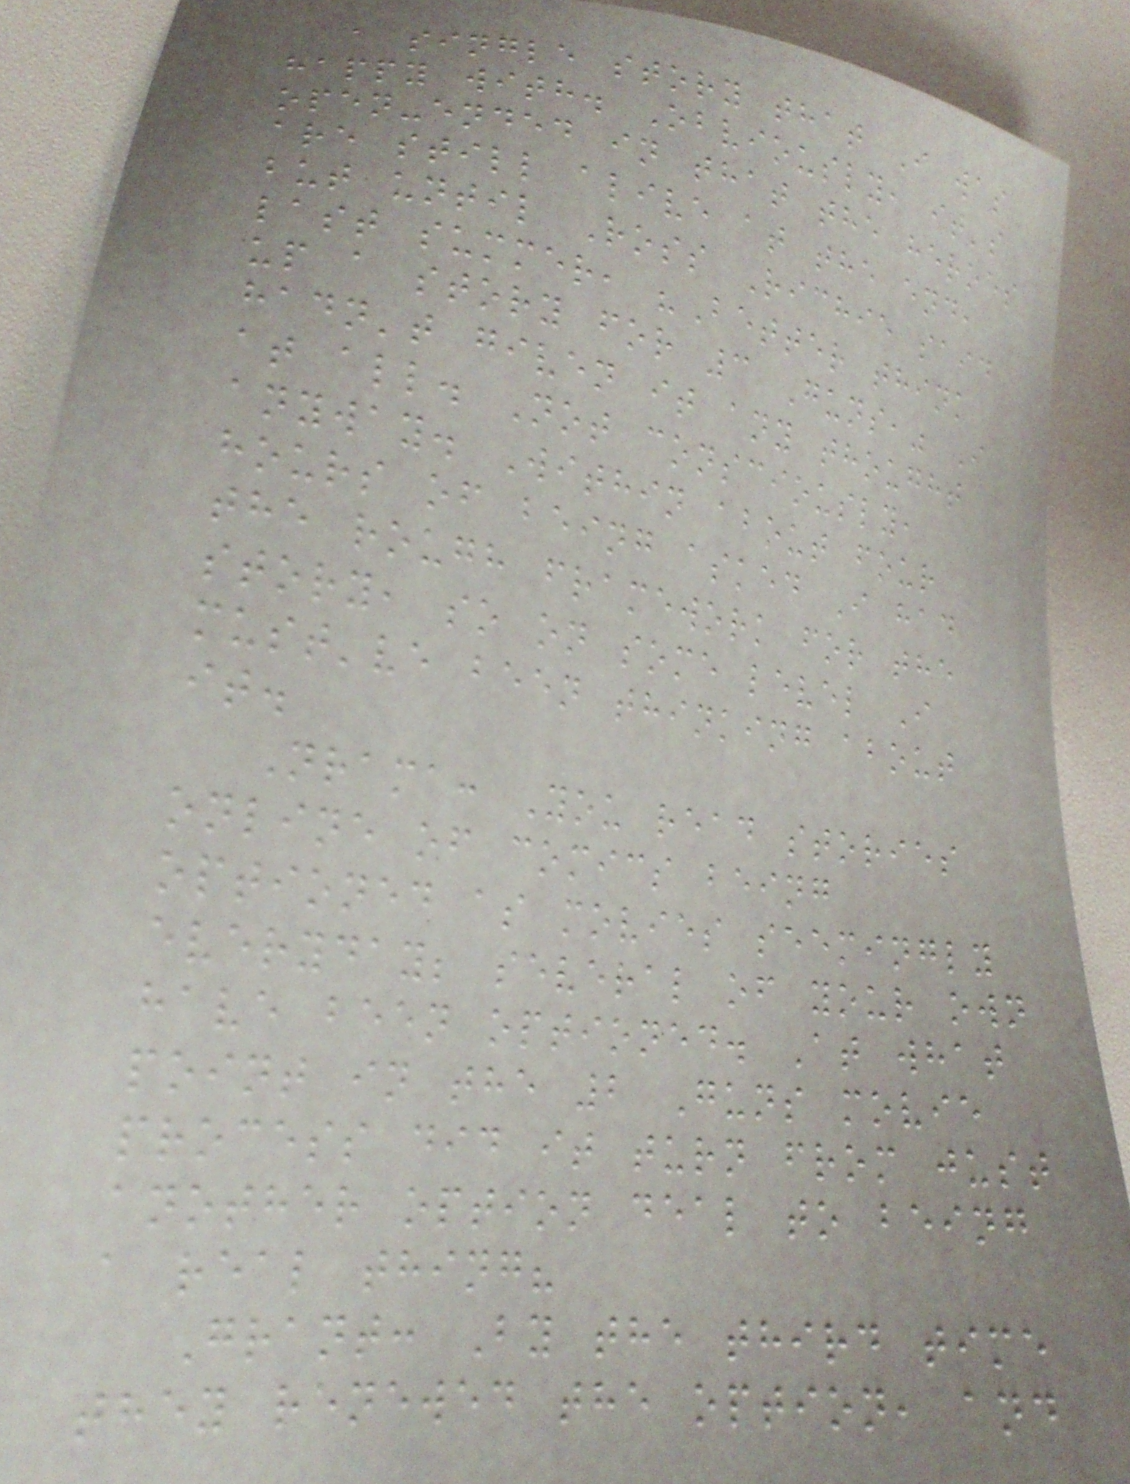a single story that I was
happy with. Obviously, it's
open-ended in that the heroes
are still alive at the end,
but until Ross Richie said
last summer, "Better think
up a story for 3 Guns," I
hadn't given it any thought
at all. Not consciously,
anyway. Within about four
hours of being asked I had
the rough framework for the
story, so on some level I
must've been thinking about
it.
Nrama: You read stories
online of comics being
optioned as movies seemingly
everyday; several of your own
have been optioned. At what
point in the 2 Guns movie
process did it turn from just
another option deal to being
a real thing?
Grant: By the third time
they renewed the option, and
